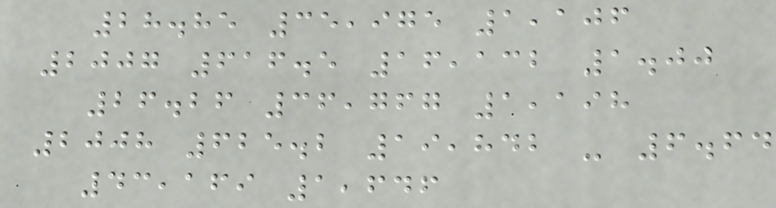28.85 35,975 1,106
2007 616.5 16,132 1.00
26.26 36,767 1,198
2008 625.2 19,842 - 6.64
43,169 1,646
